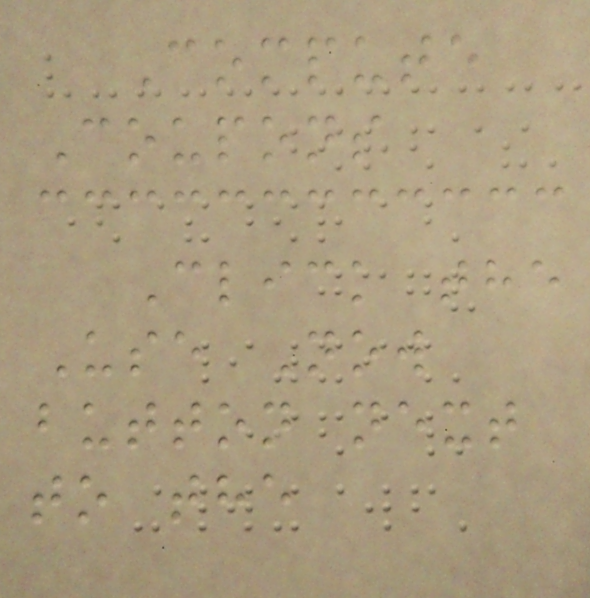Compute
Coupons
Click the
Use Now
button next
to the
